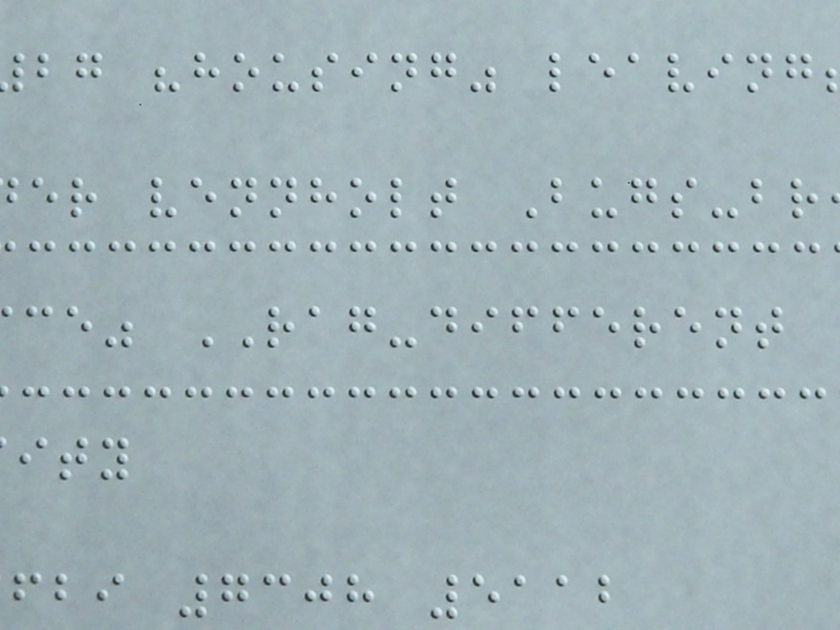bg "housing" leaving
er vennholt Bugs-br
ce" RAG-different
fbi 7308 5112
